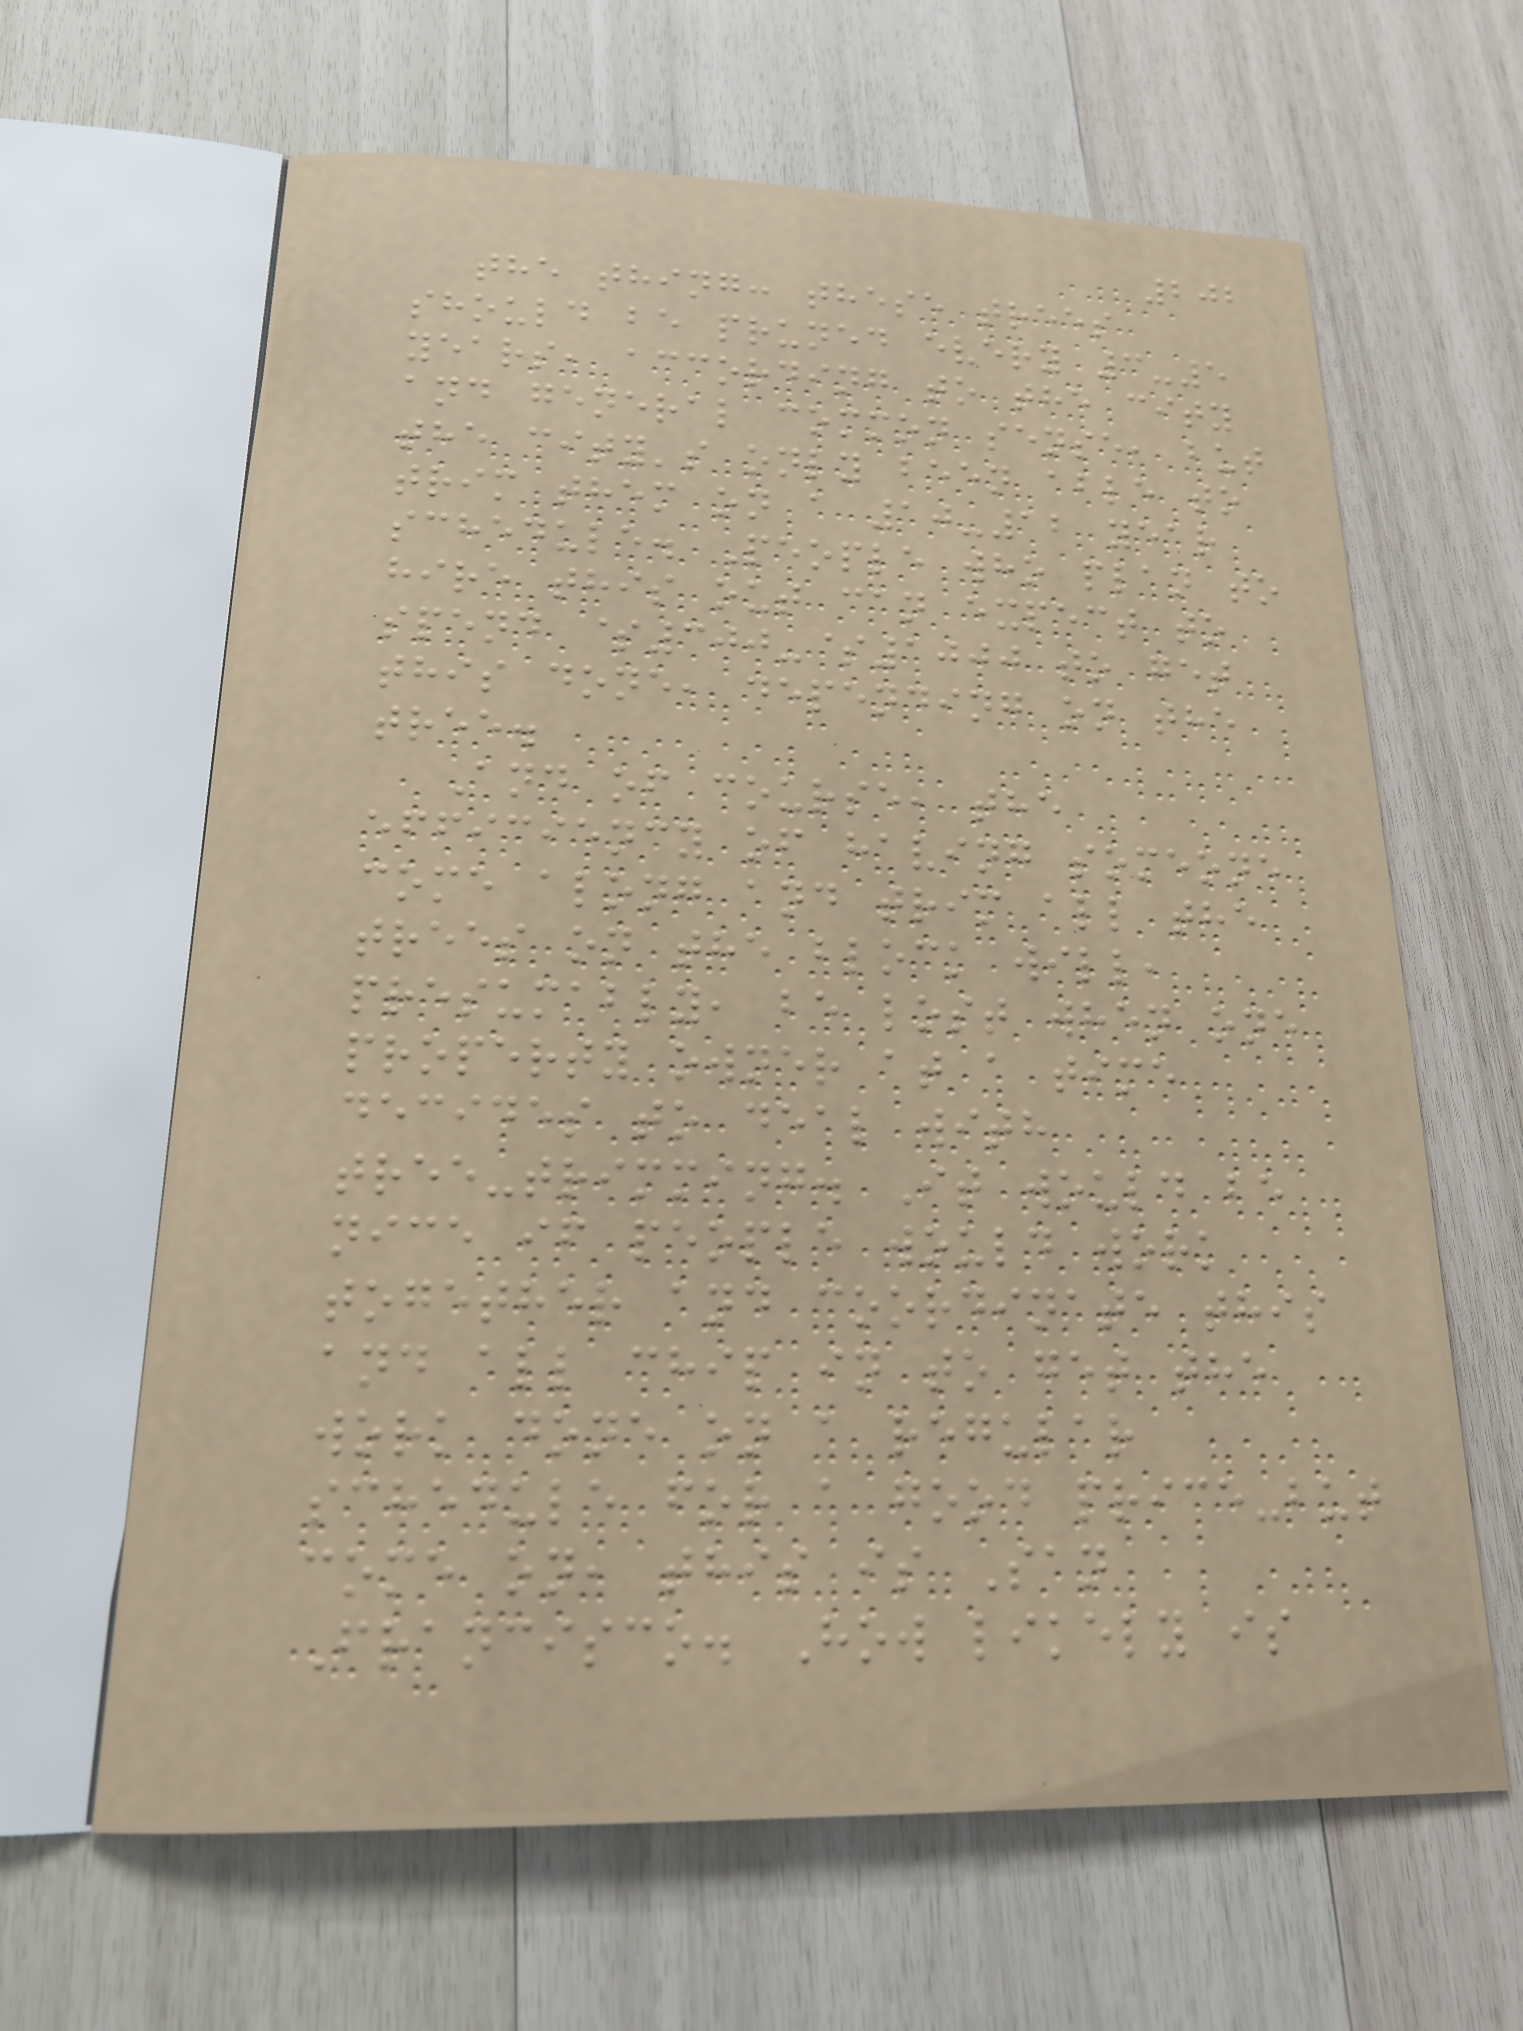202
the thing: these trees
should be pruned every 3-5
years, according to the city
and general common sense, but
the city's only been able to
trim them on a 10-12 year
schedule. People who plan to
hire this out can expect to
spend $300-$1000 to get
this done, depending on the
tree.
And of course, the
efficiency of having someone
come along and trim all the
trees on the block will,
presumably, be lost when one
property owner at a time
decides to deal with
tree-trimming. It would be
nice if people would work
together and coordinate this
and all chip in to get the
work done on a regular
schedule for a good price-but
come on, this is San
Francisco. How likely is
